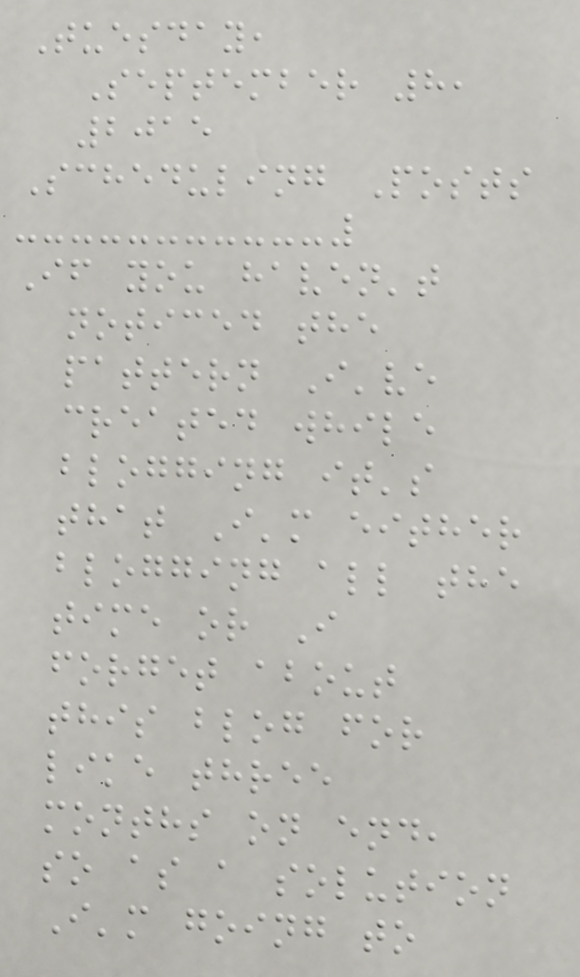Tuesday,
September 8,
2015
Scheduling Posts
If you haven't
noticed the
pattern I've
created while
blogging it's
that I'm either
blogging all the
time or I
forget about
this blog for
like three
months on end,
so as a solution
I'm going to
